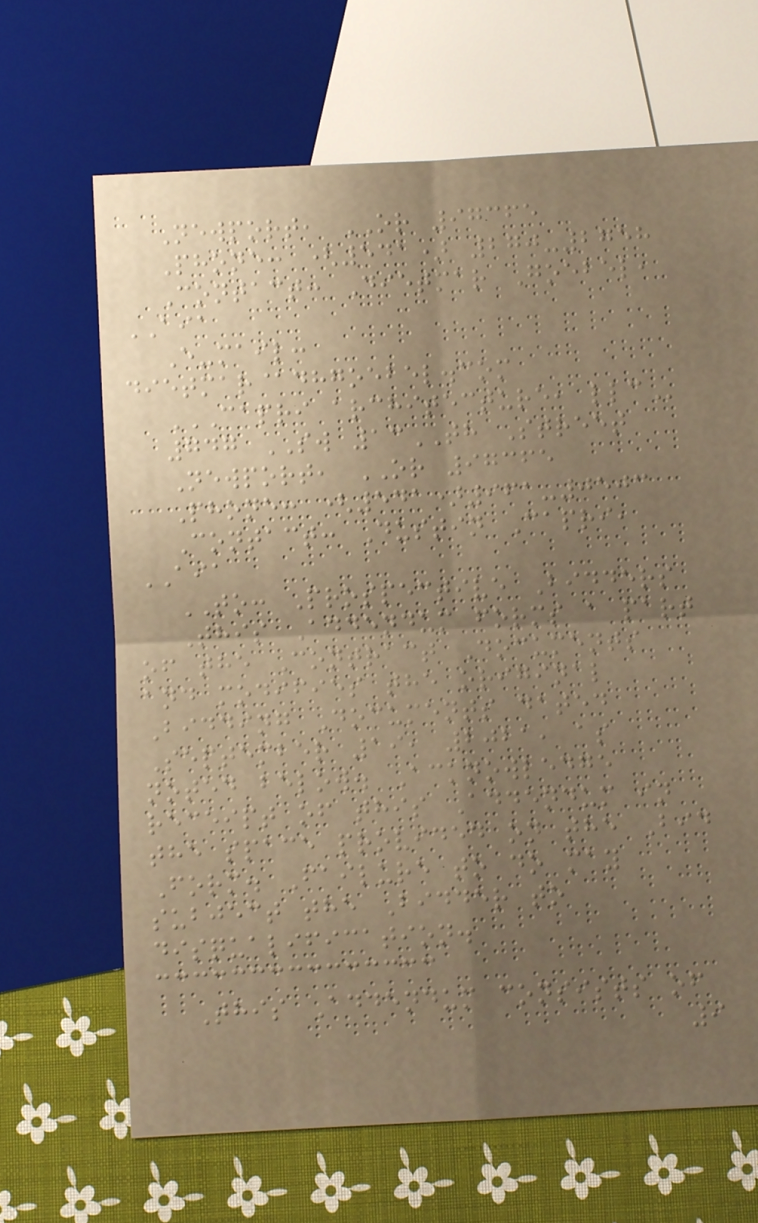Newport, OR 97365
Phone: (541) 270-2758
Contact: Dietmar Goebel,
AIA
E-mail:
dietmar@dhgoebel.com
CAPRI ARCHITECTURE, LLC
747 SW 13TH Street
Newport, OR 97365
Phone: (541)961-0503
Contact: Dustin Capri,
AIA
TO: Prospective Bidders
This Addendum forms a part
of the Contract Documents
and modifies the original
Bidding Documents dated
September 19, 2021, as
noted below. Acknowledge
receipt of this Addendum in
the space provided on the Bid
Form. Failure to do may
subject the Bidder to
disqualification.
This Addendum consists of
9
